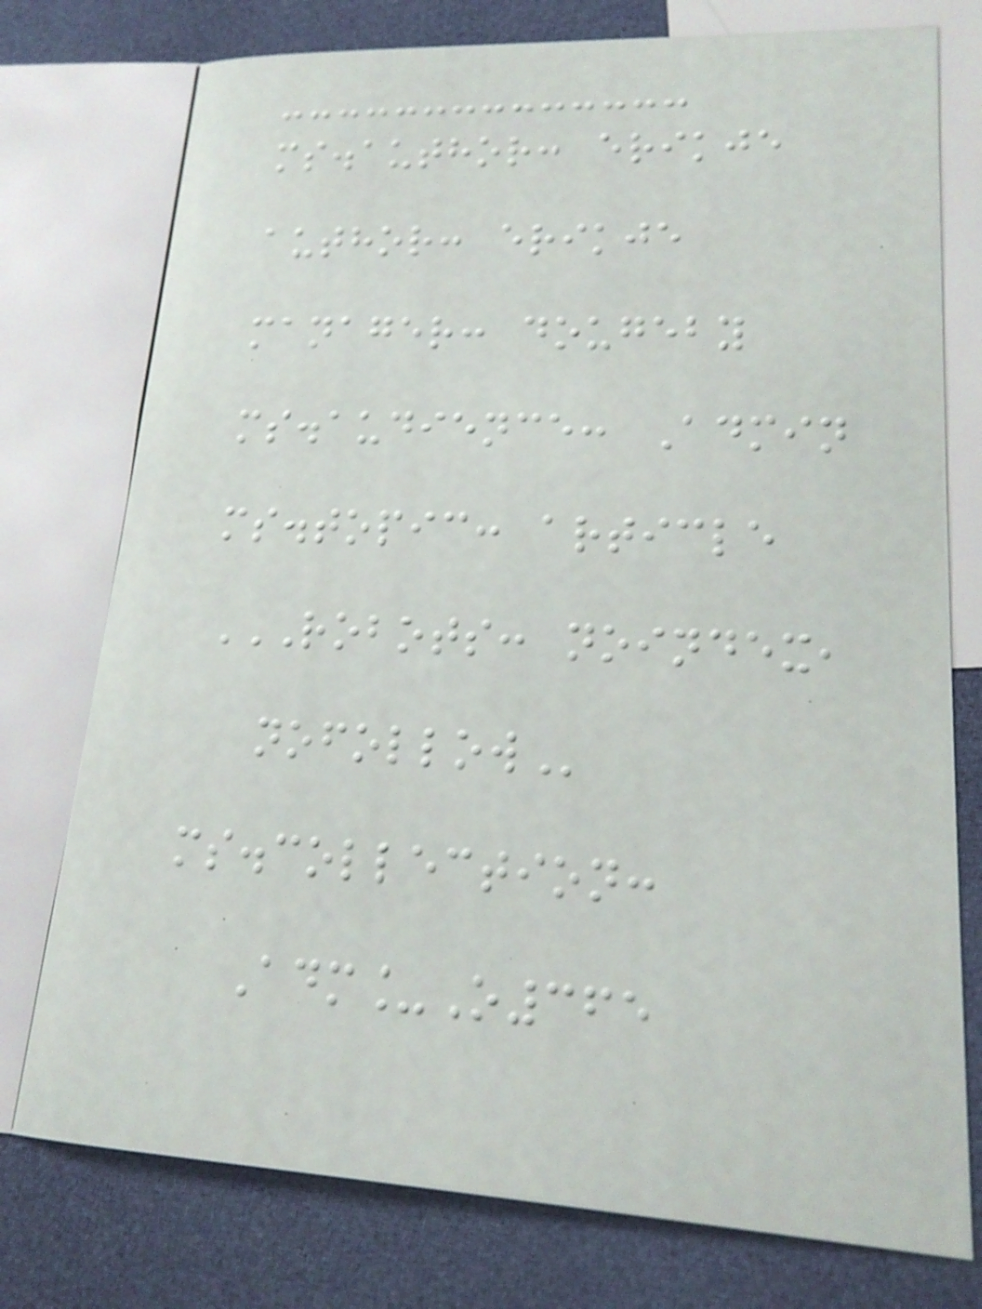ms.author: erikje
author: erikje
manager: dougeby
ms.audience: Admin
ms.topic: article
ROBOTS: NOINDEX,
NOFOLLOW
ms.collection:
Adm_O365
